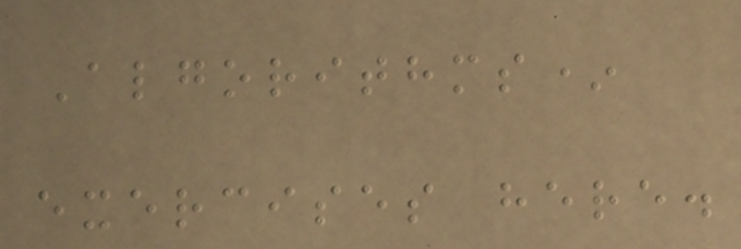Algorithms*
exercises here.
